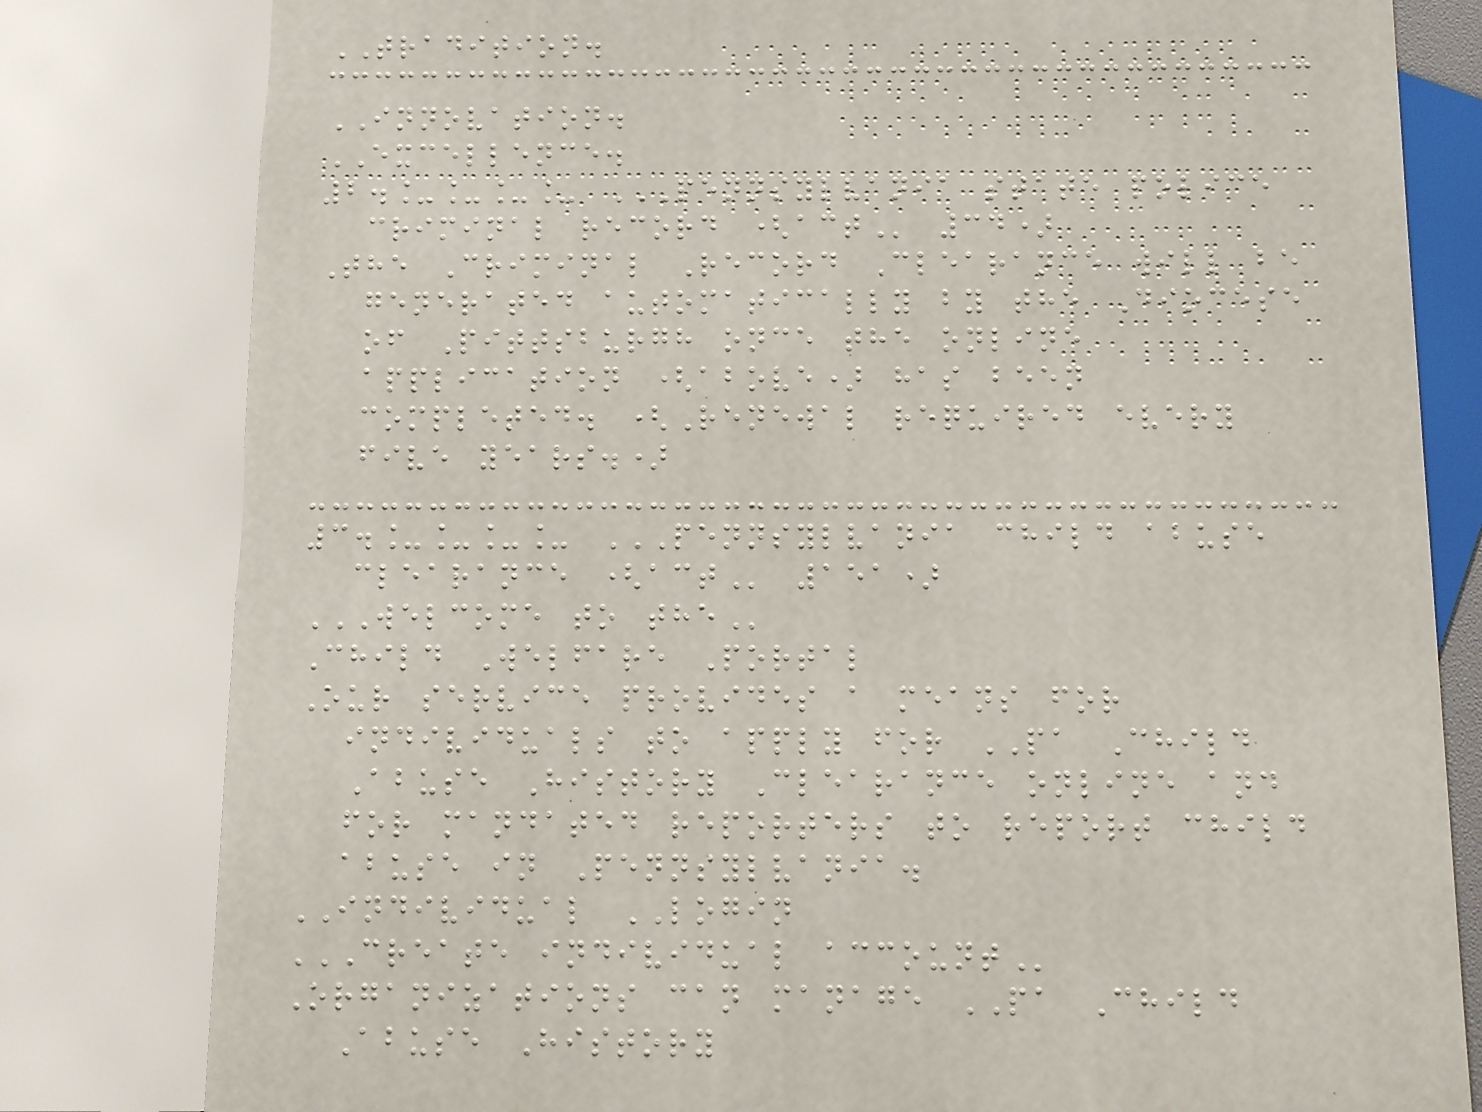TRADITION.
INNOVATION.
EXCELLENCE.
2.____ PENNSYLVANIA STATE POLICE
CRIMINAL RECORD (ACT 34)
The Criminal Record Clearance will be
generated automatically by the Diocese
of Pittsburgh once the online
application (above) has been
completed. (Renewal required every
five years.)
3.____ PENNSYLVANIA CHILD ABUSE
CLEARANCE (ACT 151)
WELCOME TO THE
Child Welfare Portal
Our service provides a means for
individuals to apply for PA Child
Abuse History Clearance online and
for mandated reporters to report child
abuse in Pennsylvania.
INDIVIDUAL LOGIN
CREATE INDIVIDUAL ACCOUNT
Organizations can manage PA Child
Abuse History
